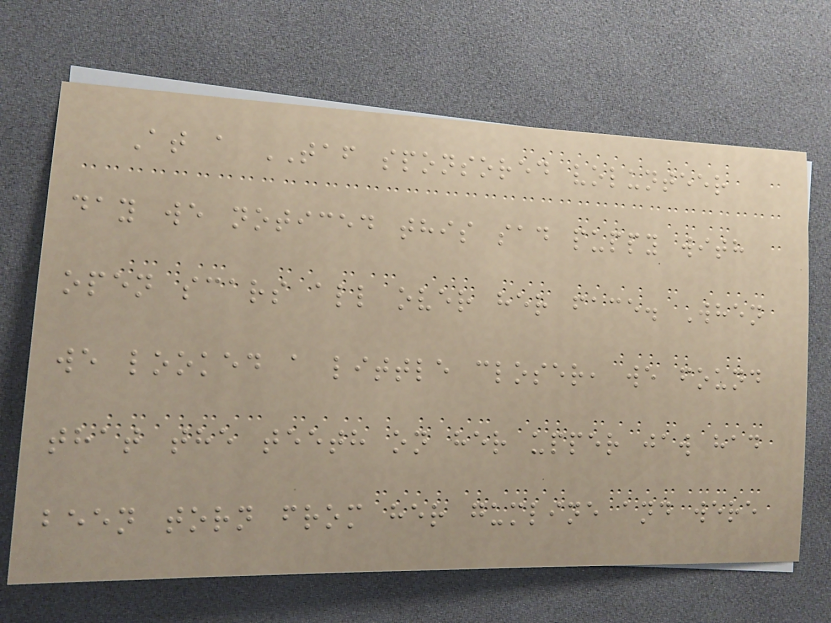At a TAF sponsored volunteer
day we noticed this sad puppy with
open scars all over her face. When
we looked a little closer, we found
that the teeth on her upper jaw had
been torn from her gumline and were
